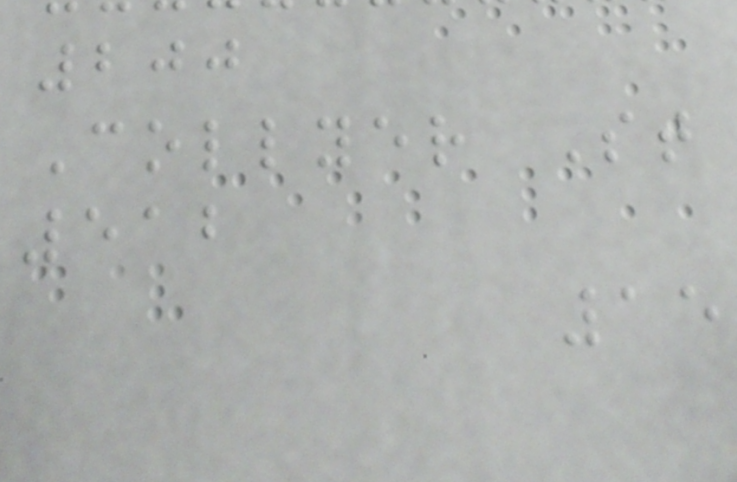200
Collyer St
512
15
